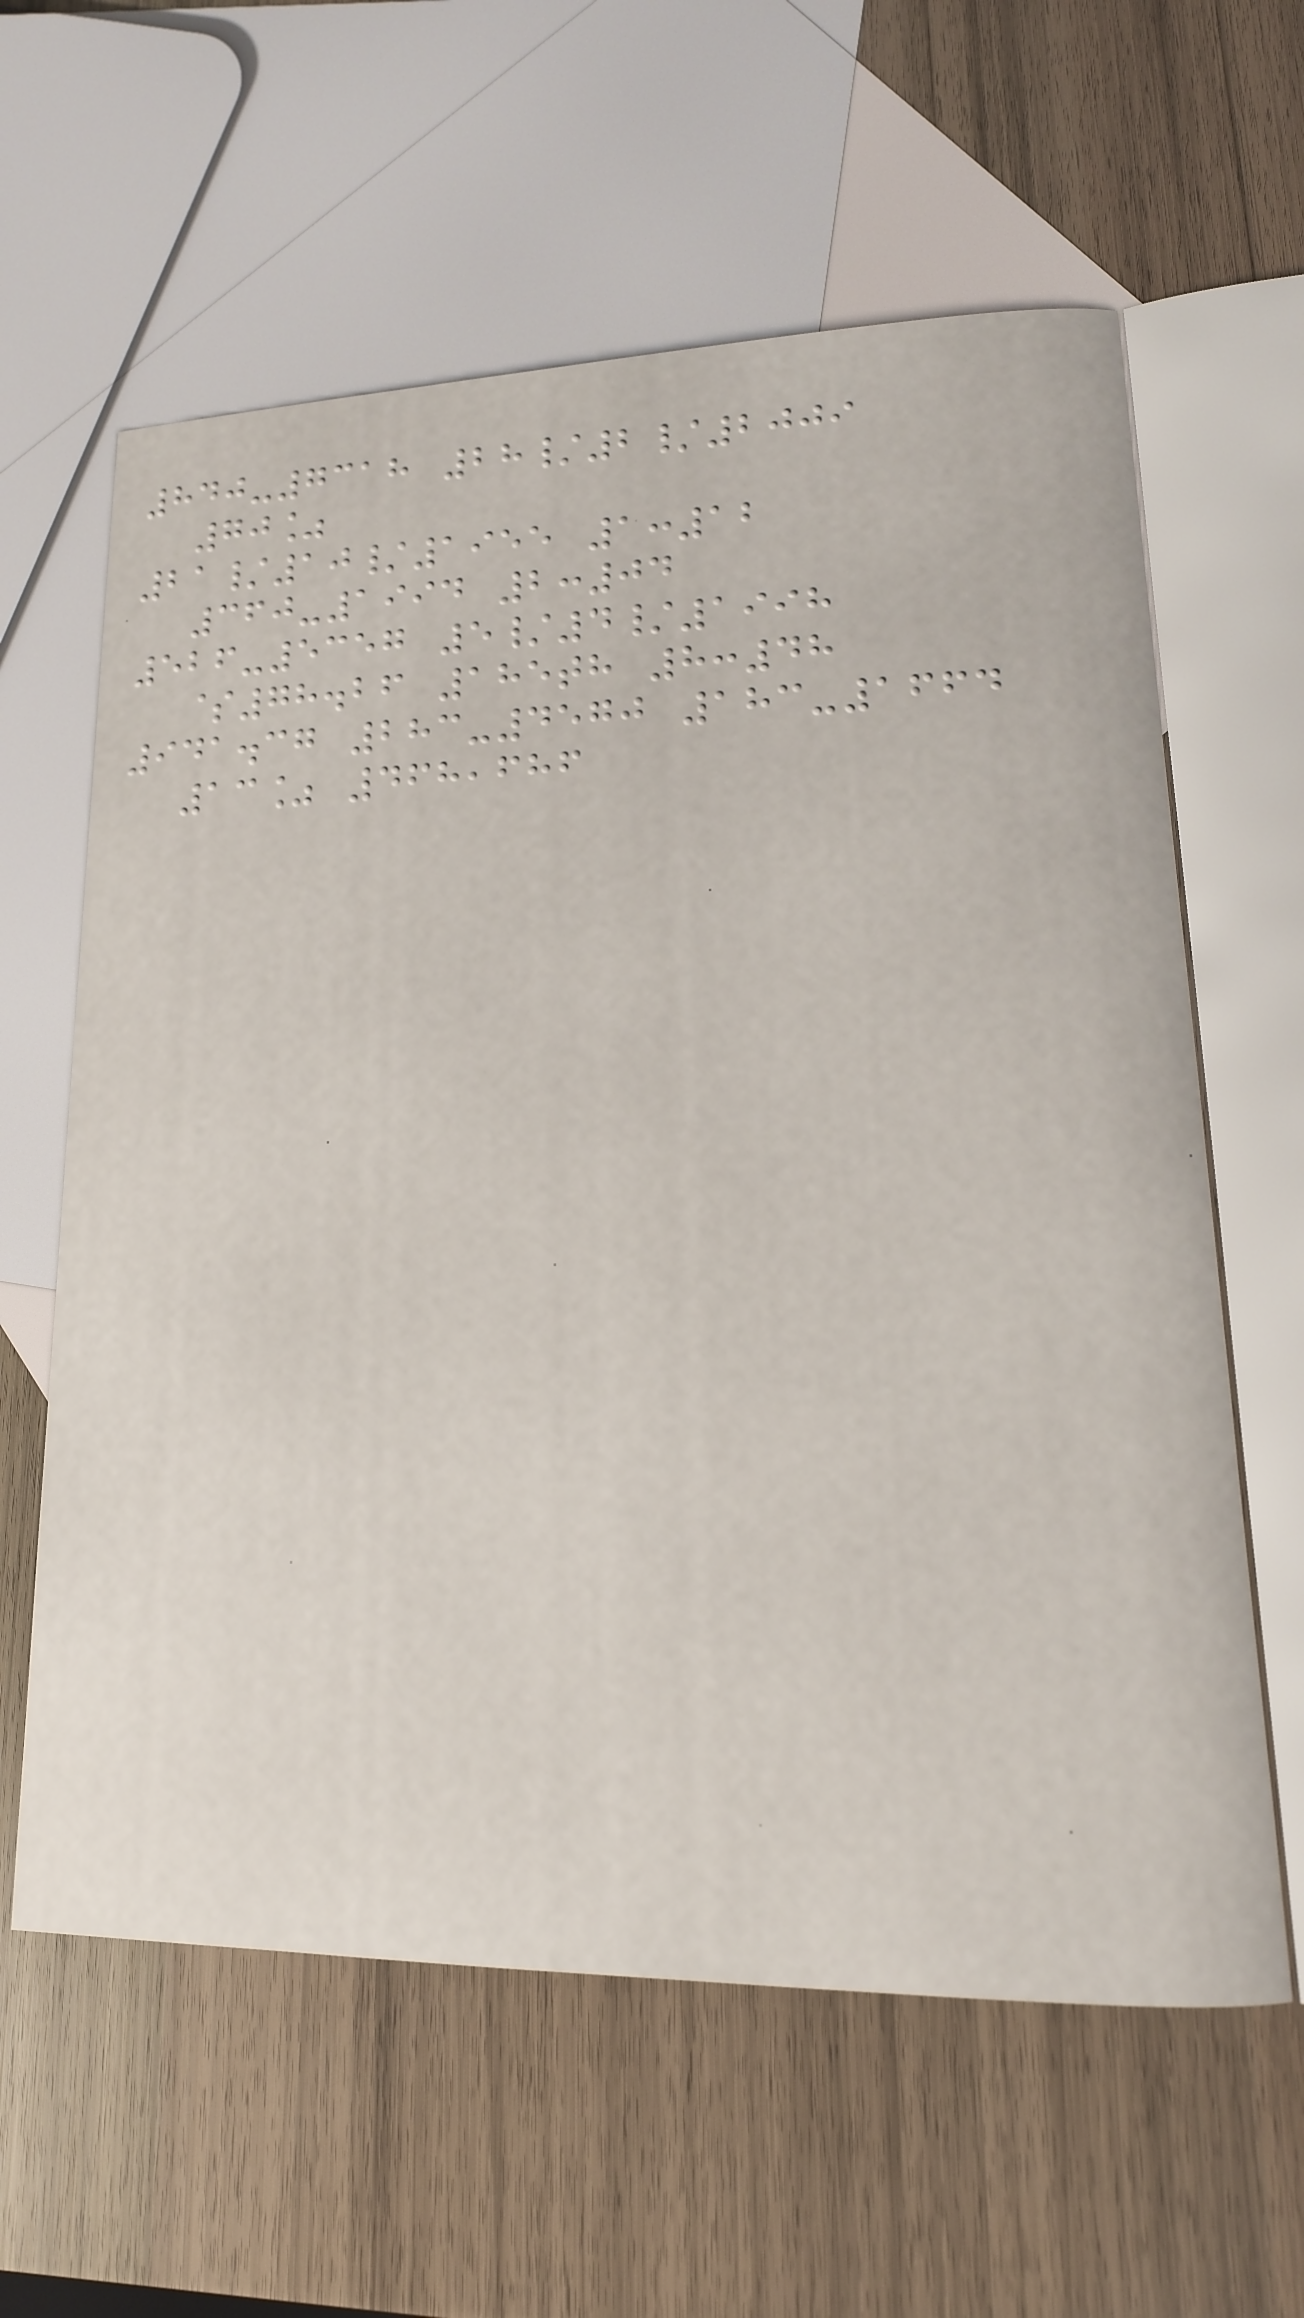840-7318 28/2/2009
70%
21/10/1955 1:12
360-1994 2:04
526-5357 5/4/1998
$78.26 185th 8:48
941.37 283-4570 183-1664
13% 468,686
